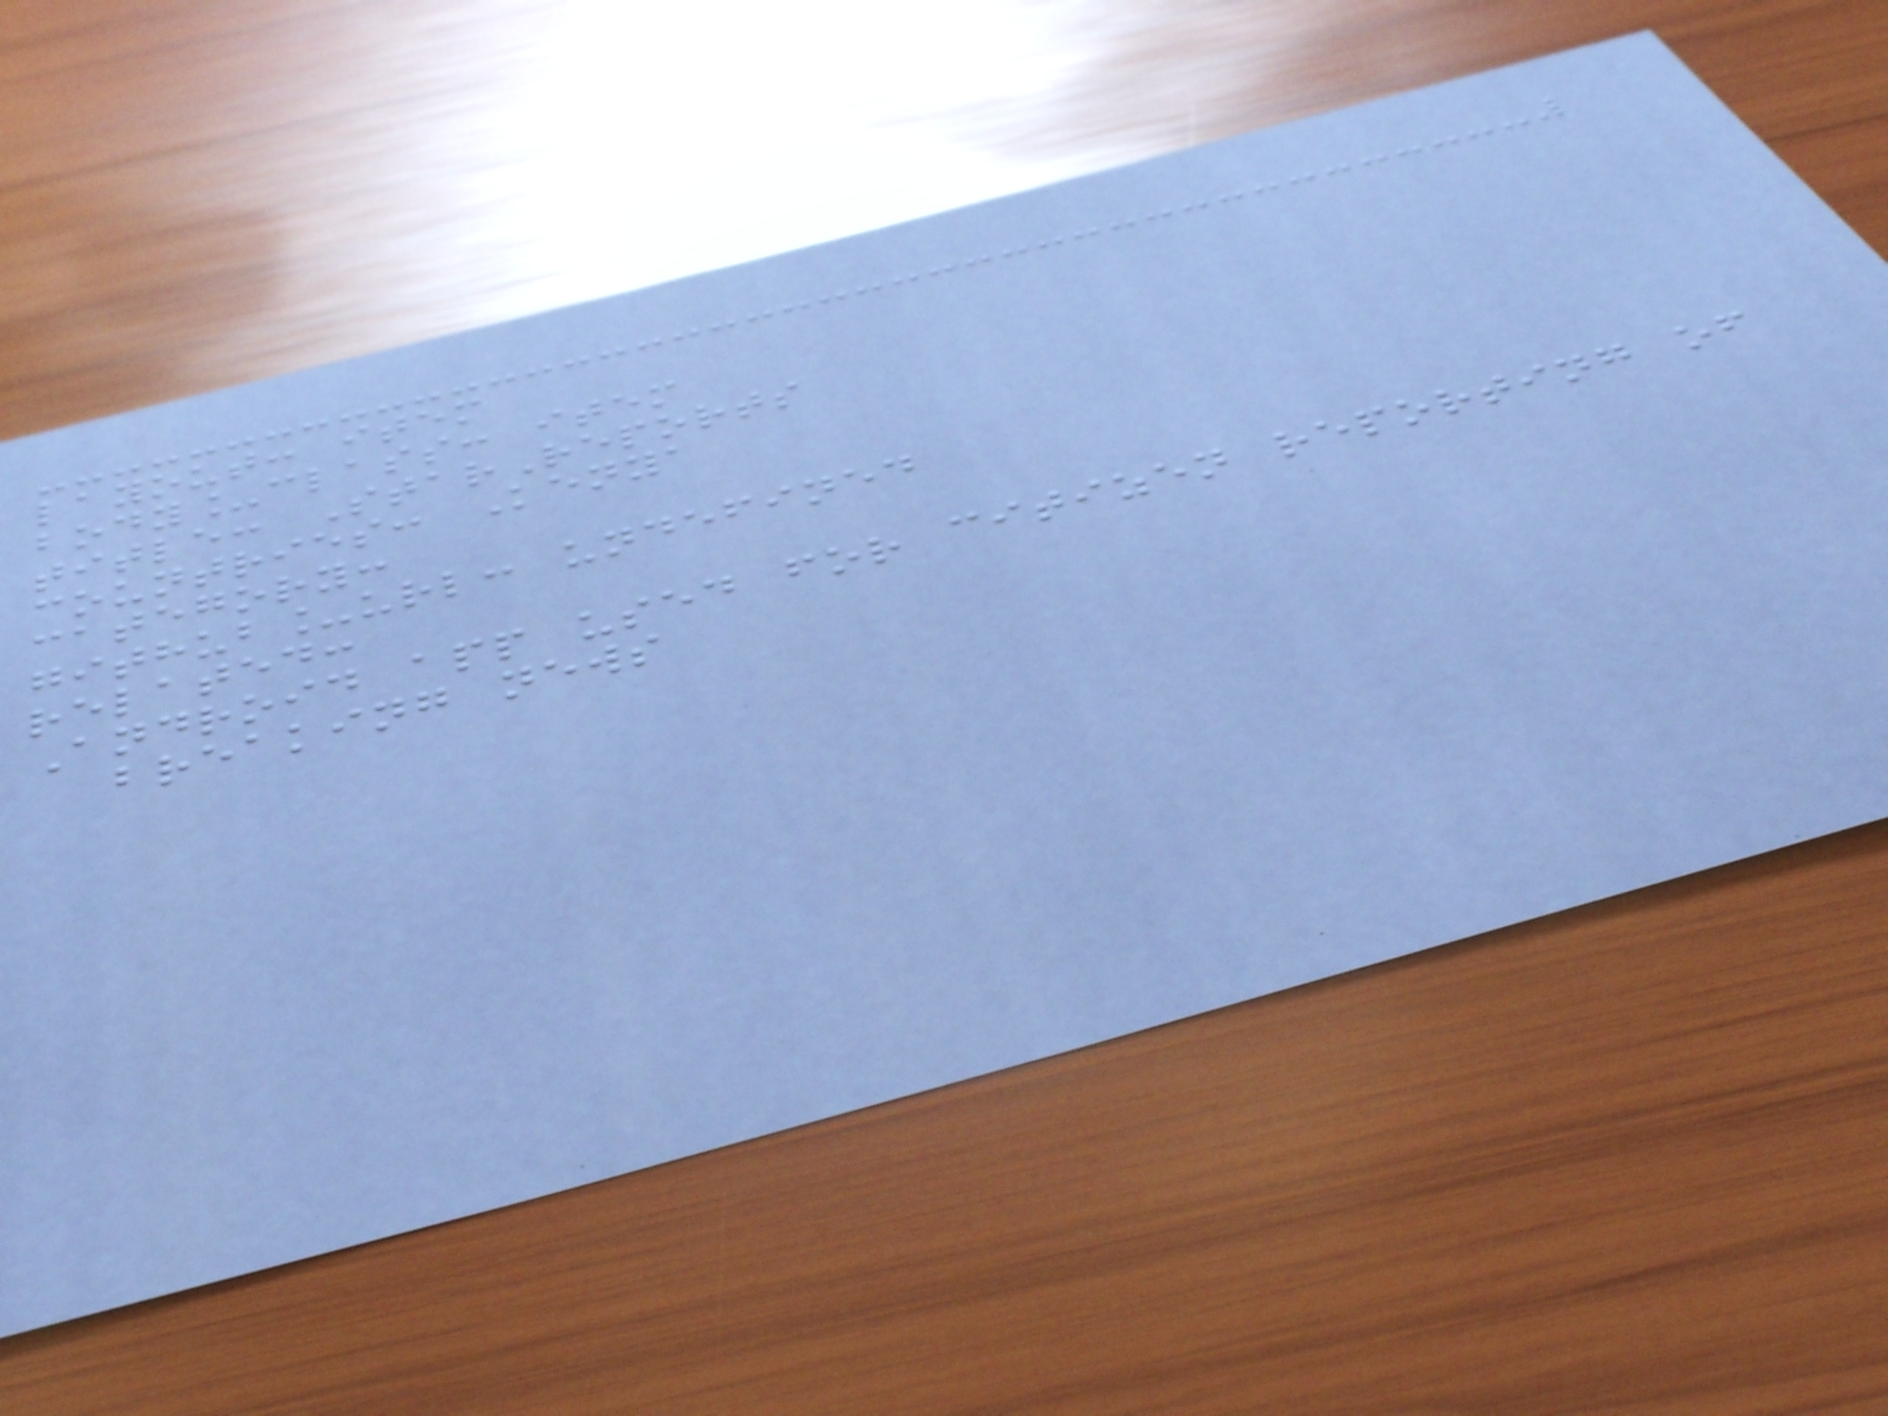layout: item
body_class: item
title: StarReports
countries: Kenya
category:
github_url: undefined
related:
Android app used for citizen reporting of
breaking news
